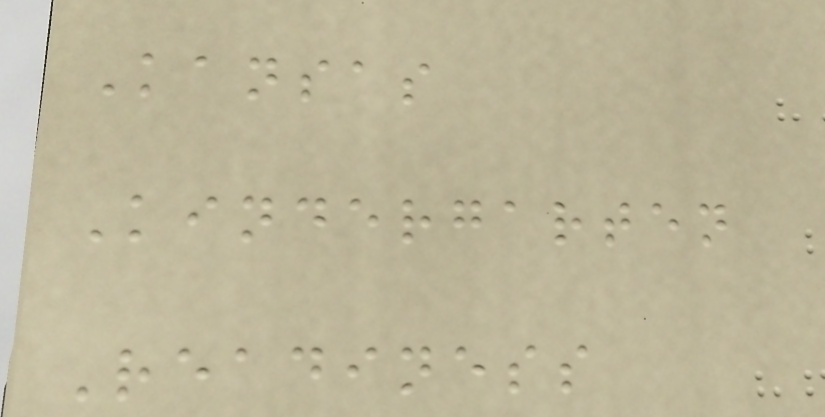Kansas
Kindergarten
Readiness
